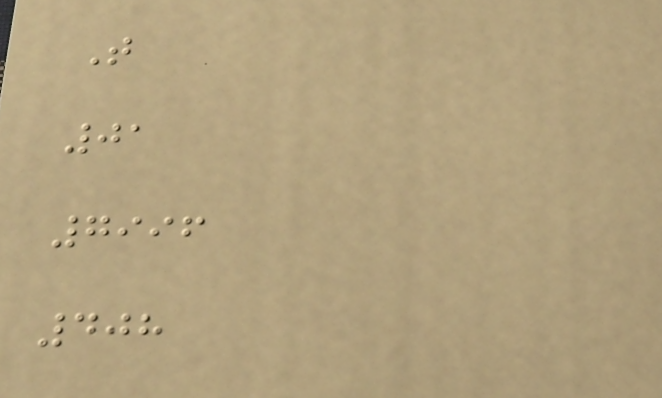T
01
7996
408
